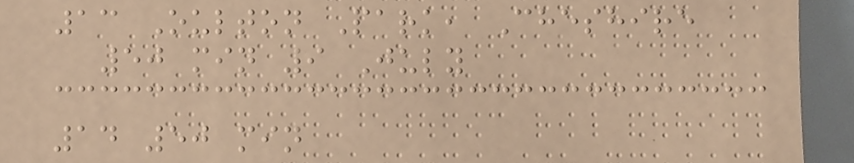13 Oulton Park, Cheshire
50 min 9 July
14 50 min
